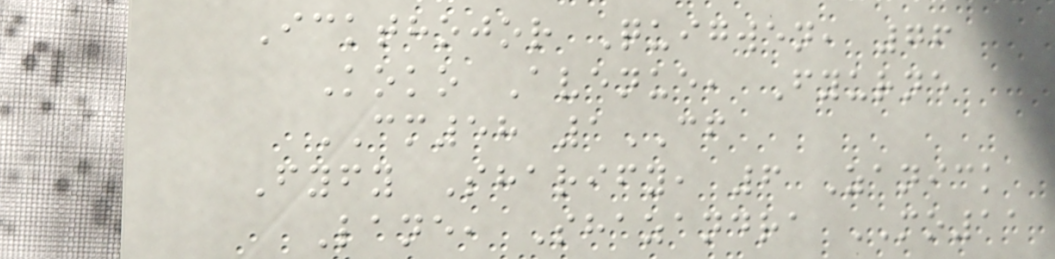Ickthojor Quigwen, 76
Koko Avenue, Fyurne
CM58 1CF
Fyfy Sharify, 6 Zanick
Lane, Shazandra MO11
